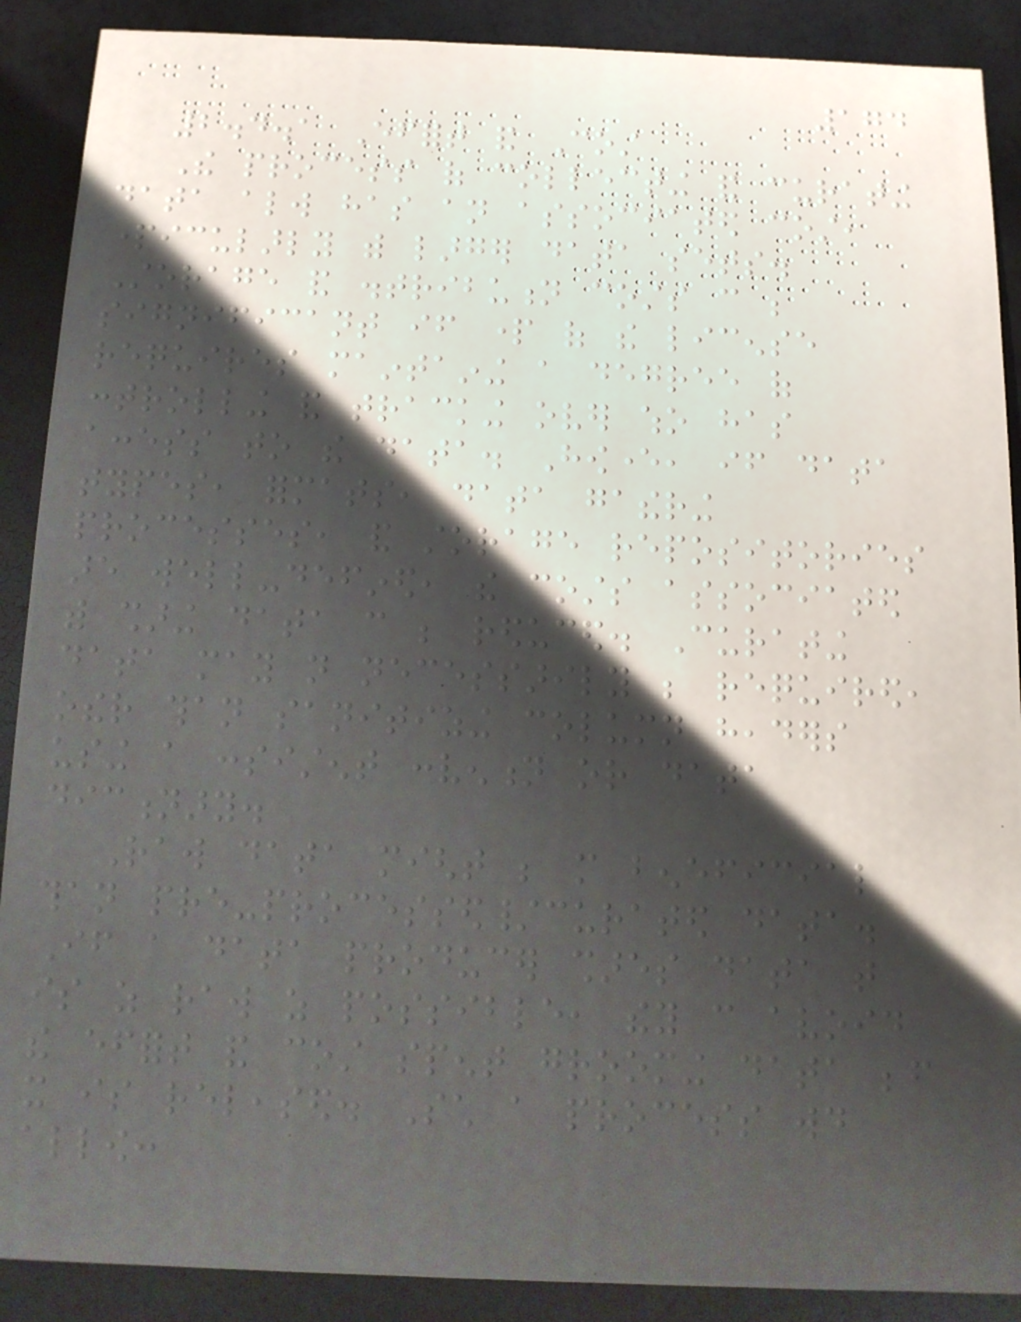174
2.4.1 Effort and Cost
The process of collecting and curating
data always has an associated cost,
particularly with larger data sets.
Storage and distribution costs can be
significant if part of the license
requires maintaining a degree of
controlling and tracking over who has
access to the data. However, if data
types, formats, data gathering
processes, and storage repositories
are well-defined, the costs associated
with sharing data can be reduced. Curating
data may not necessarily be required,
other than sanitizing column headers
using a consistent convention or data
dictionary.
Raw data might be more beneficial
than pre-processed/curated data.
If a data producer shares data that
is as raw as possible, they can avoid
the effort and cost spent grooming data before
it is released. Such a process would
allow:
